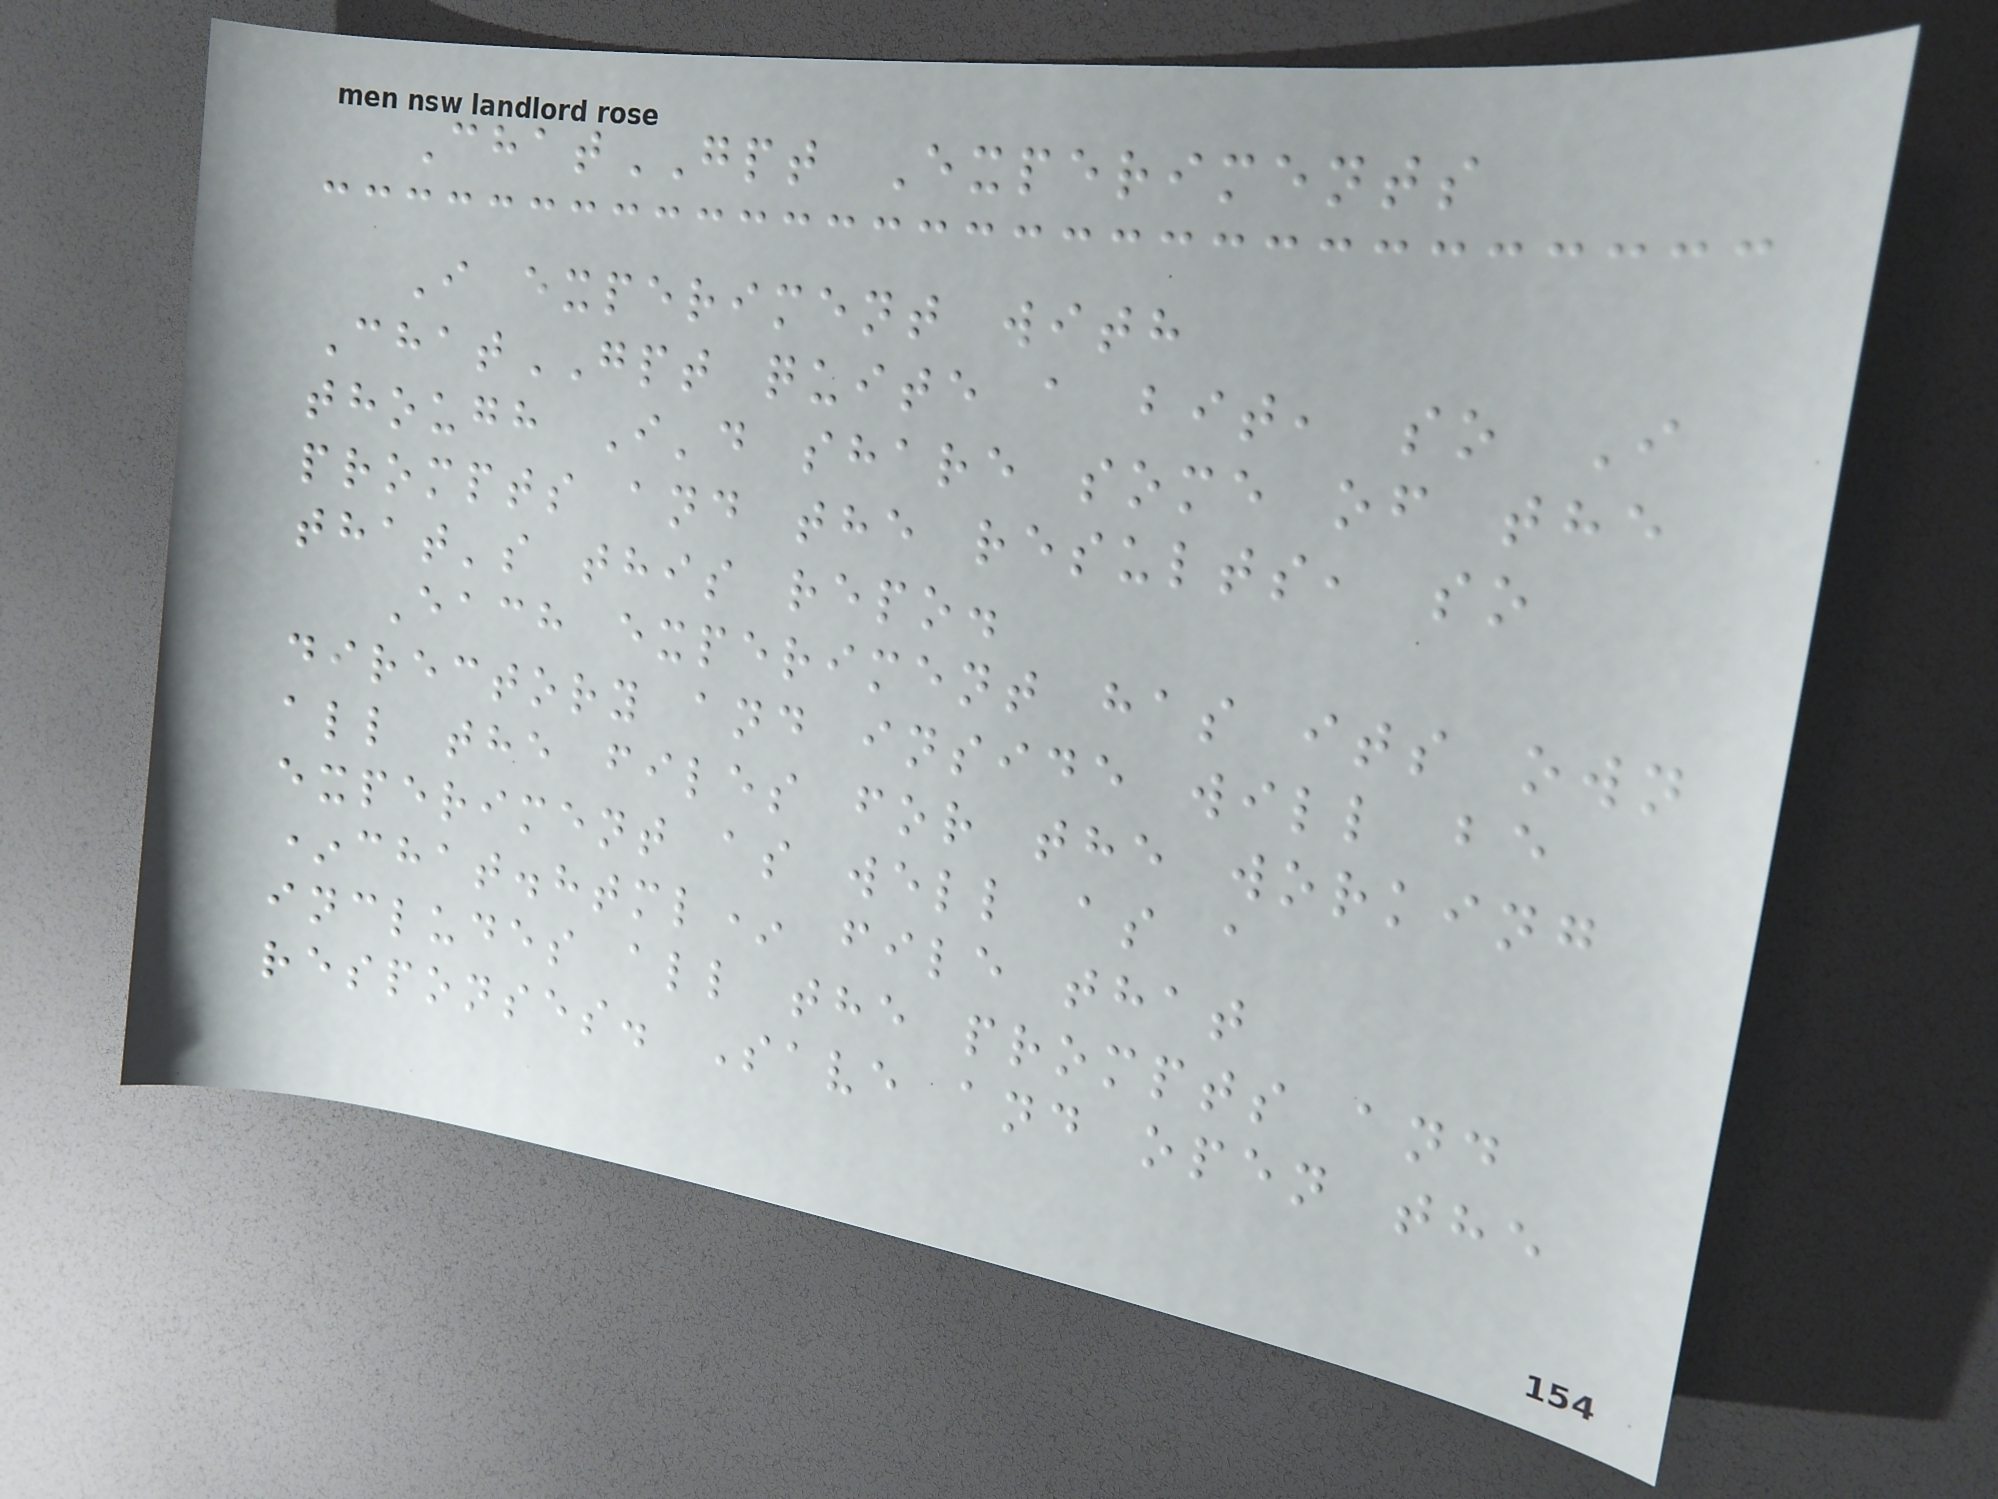ChatGPT Experiments
I experiment with
ChatGPT quite a bit, so I
though I'd share some of the
prompts and the results, so
that's this repo.
Each experiment has its own
directory and inside will be
all the files for the working
experiment as well as a
*chat.html* file that
includes all the prompts and
responses. Save and open the
